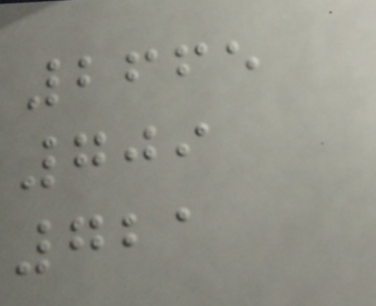2665
709
721
